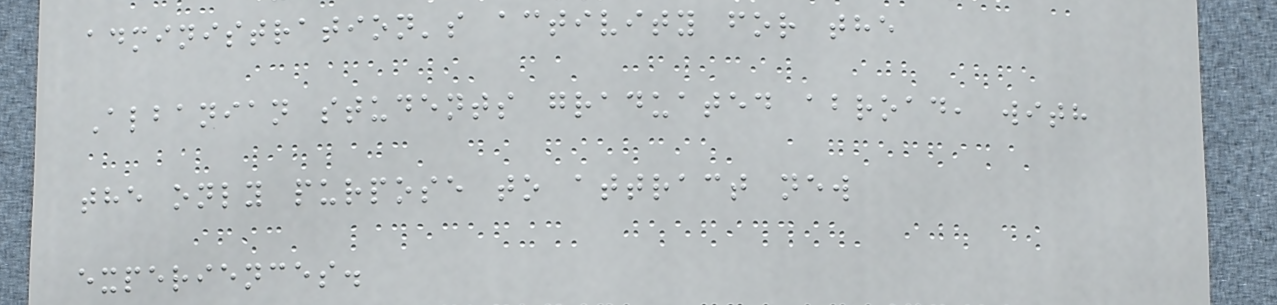administration's activity for the
Albanian students graduated abroad, with
the only purpose to attract new
experiences.
